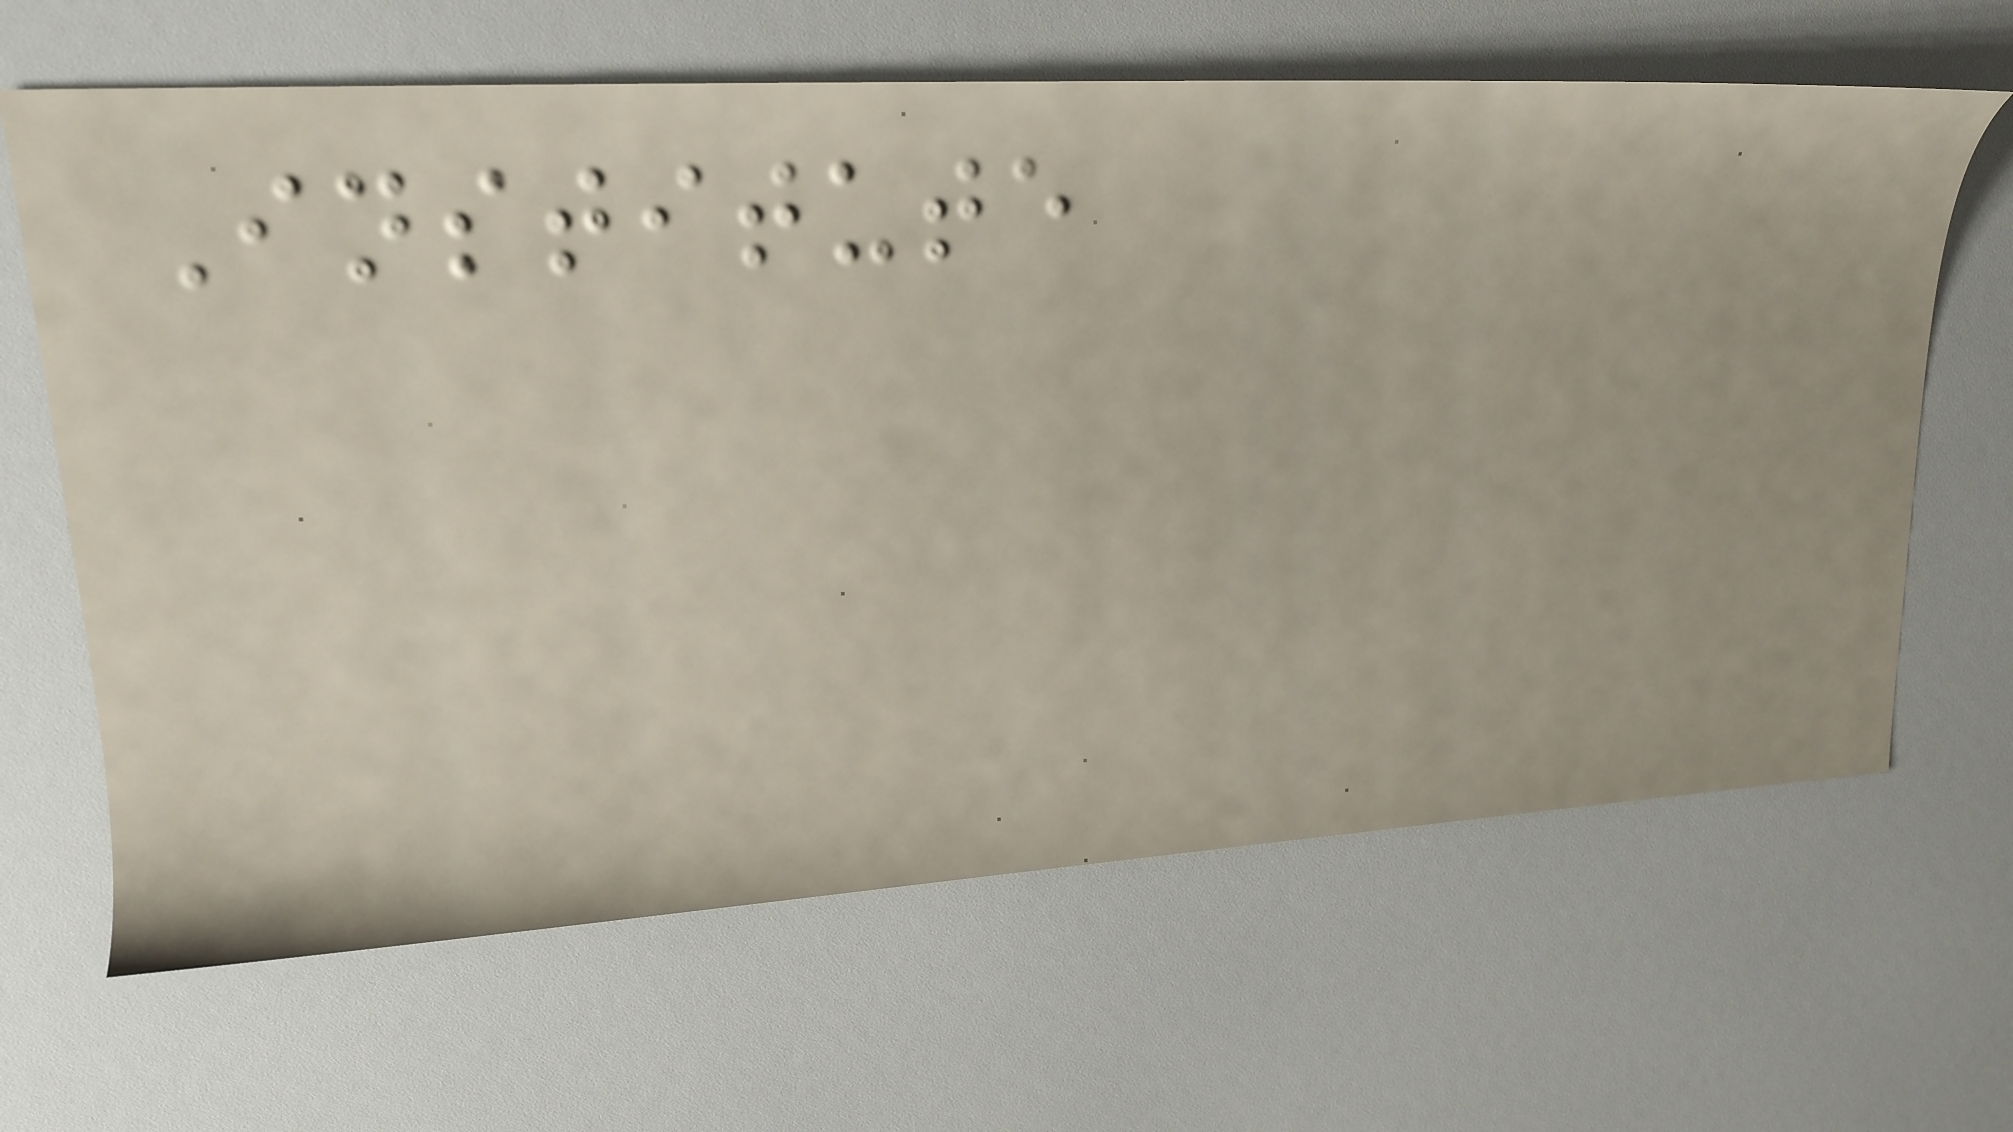Institute
